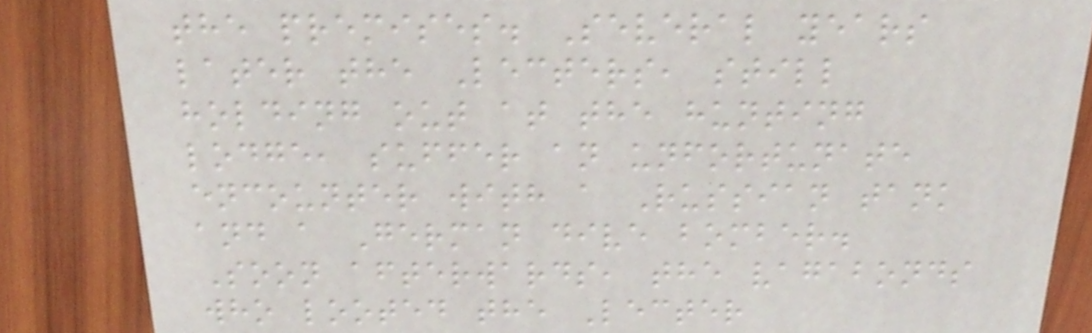the premises. Several years
later the Lecters, still
holding out at the hunting
lodge, suffer an unfortunate
encounter with a Russian tank
and a German dive bomber.
Soon afterwards, the vagabonds
who looted the Lecter
